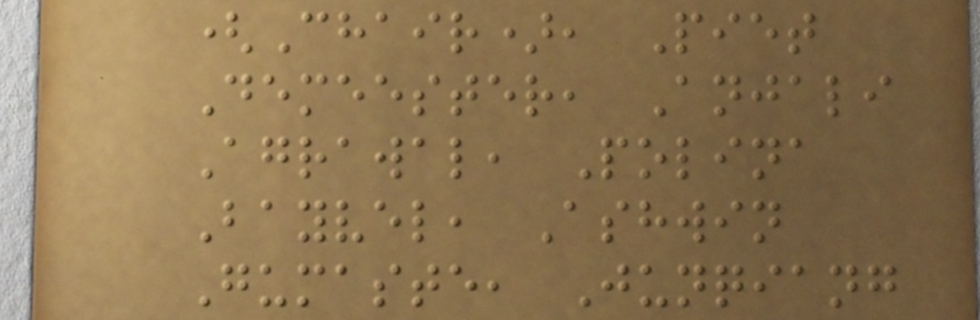(Chair), Piet
Demeester, Anjali
Agrawal, Polina
Bayvel, Ashwin
Gumaste, Junqiang
